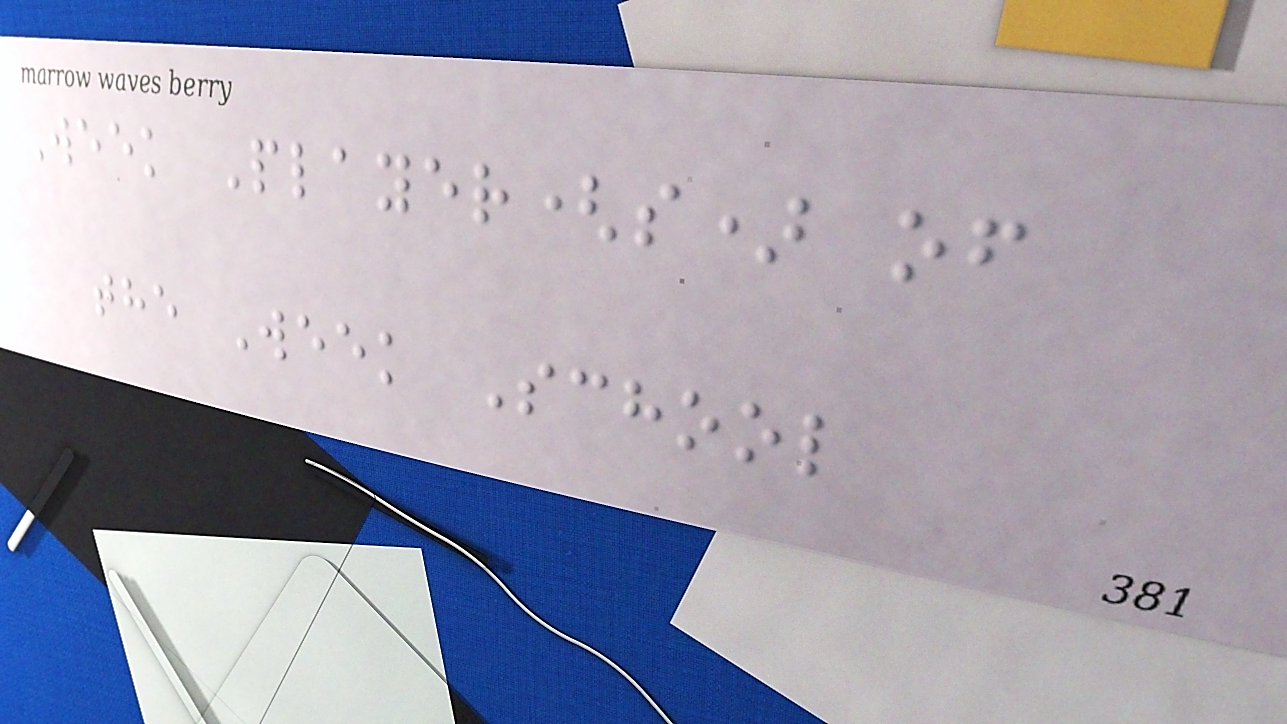Week Player(s) of
the Week School
